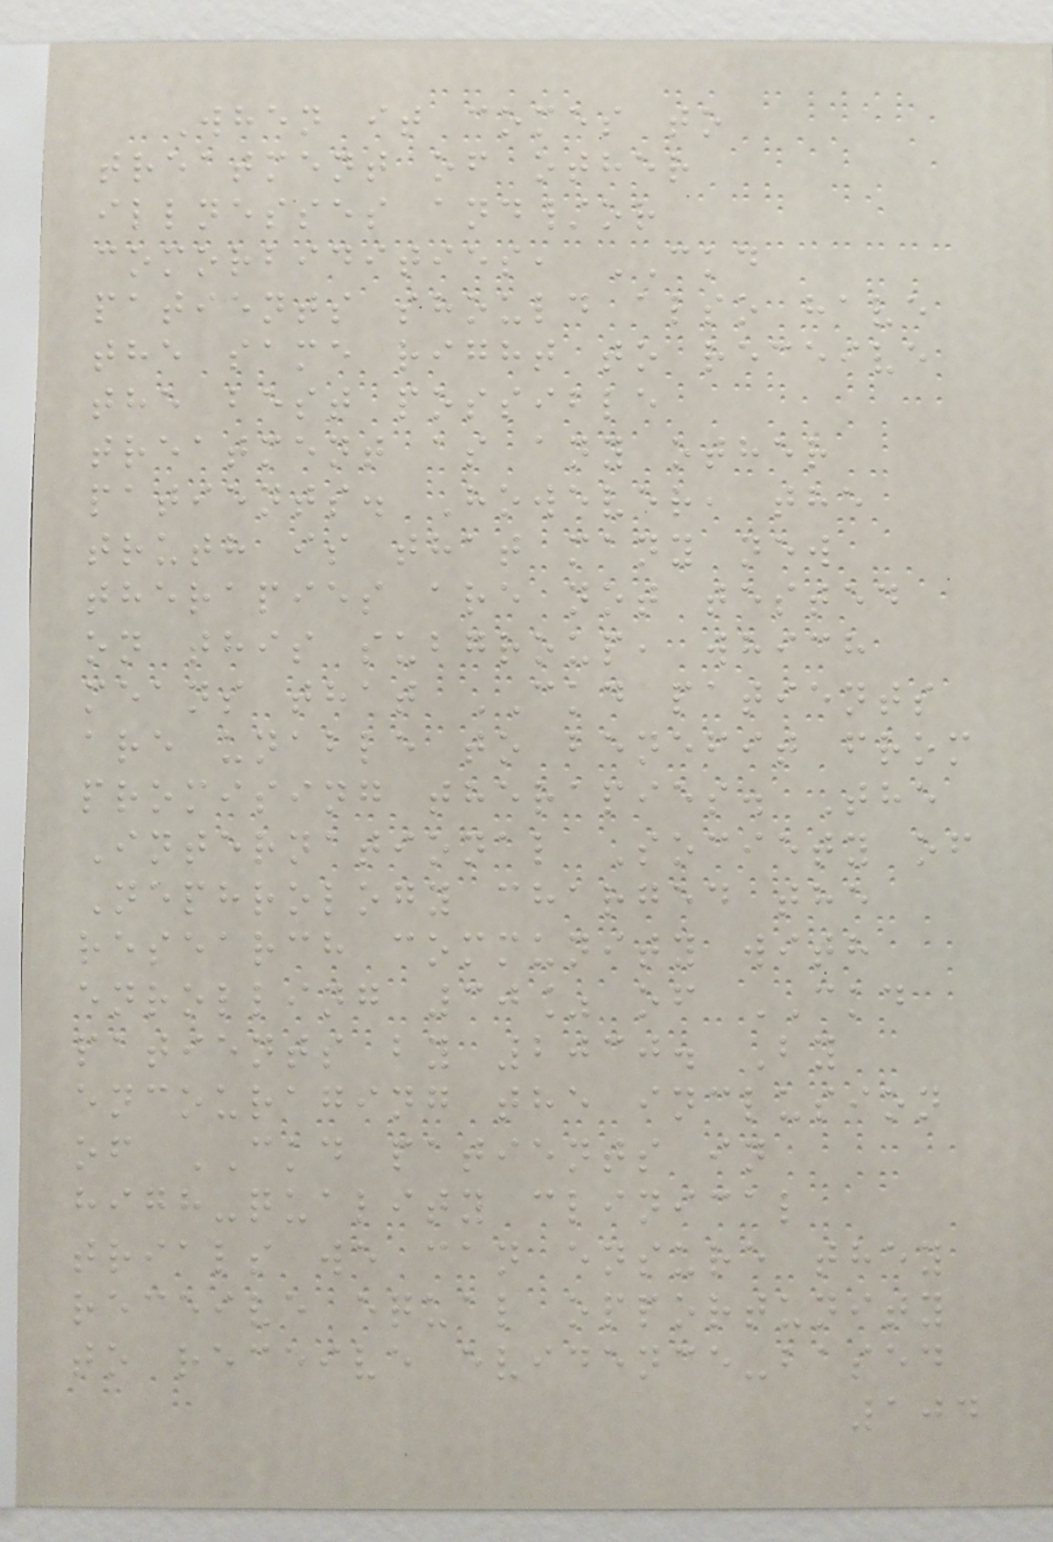When it comes to
treatment of other
illnesses and/or
comorbidities, CKD
patients should also have
the same right to receive
the best possible
treatment as any other
patients. However, the
truth is that many new
therapies are not tested
on this subgroup, which
means that CKD patients
are unable to benefit from
promising therapies. The
International Society of
Nephrology charged the
research community with
enrolling 30% of CKD
patients by 2030. By
encouraging the inclusion
of CKD patients in
high-quality clinical
trials we can ensure they
receive equal opportunity
to receive evidence-based
104
